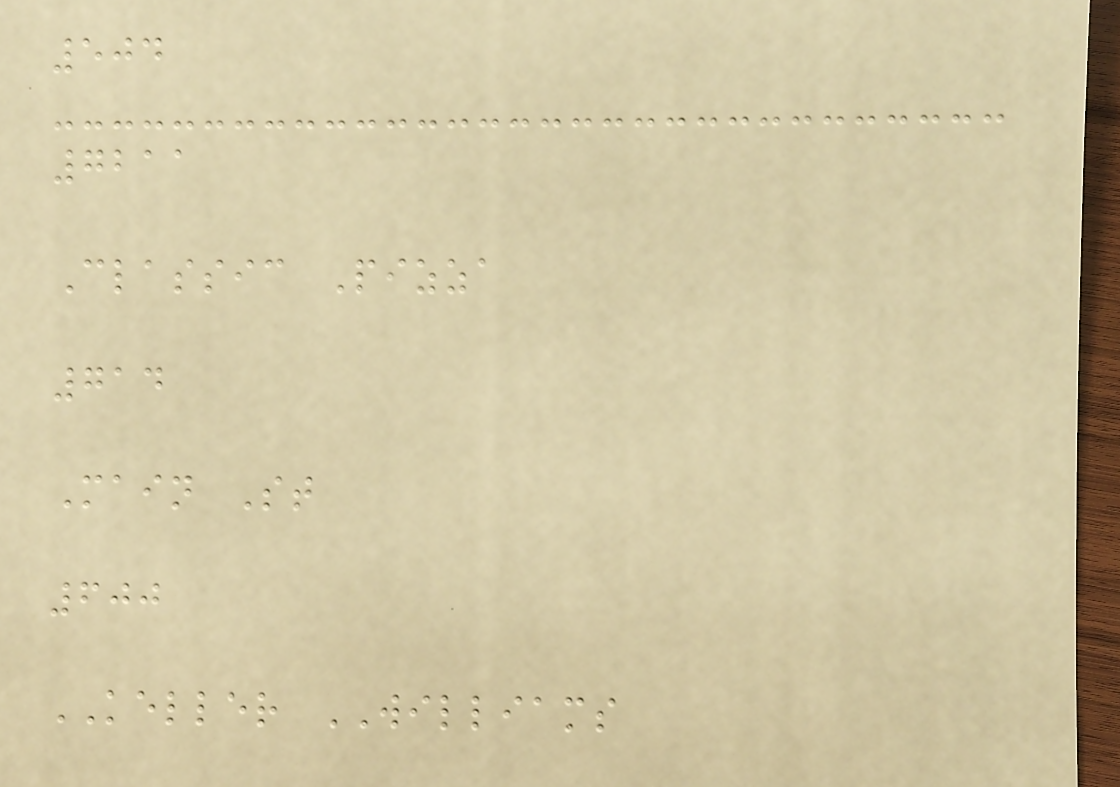504
7211
Classic Pizza
714
Main St
600
KELLER WILLIAMS
